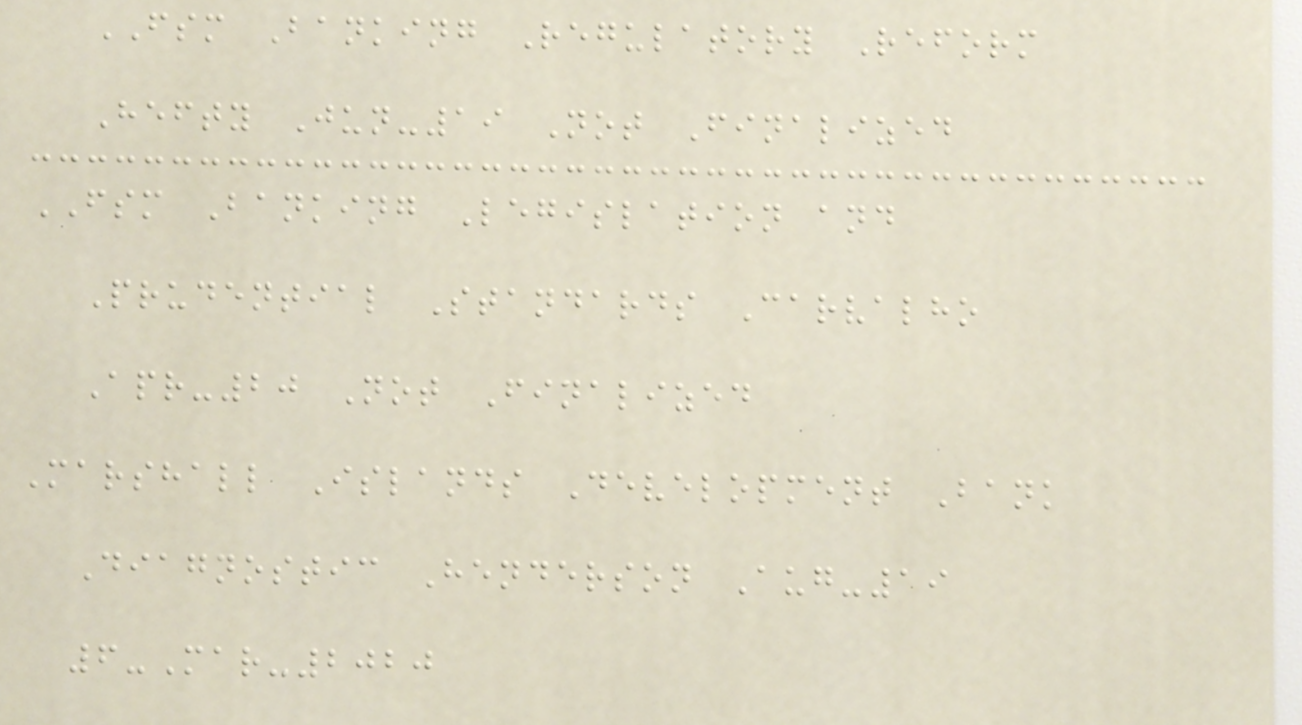FSM Banking Regulatory Reform
Hefty Jun-19 Not Finalized
FSM Banking Legislation and
Prudential Standards Carvalho
Apr-20 Not Finalized
Marshall Islands Development Bank
Diagnostic Henderson Aug-19
6-Mar-2020
